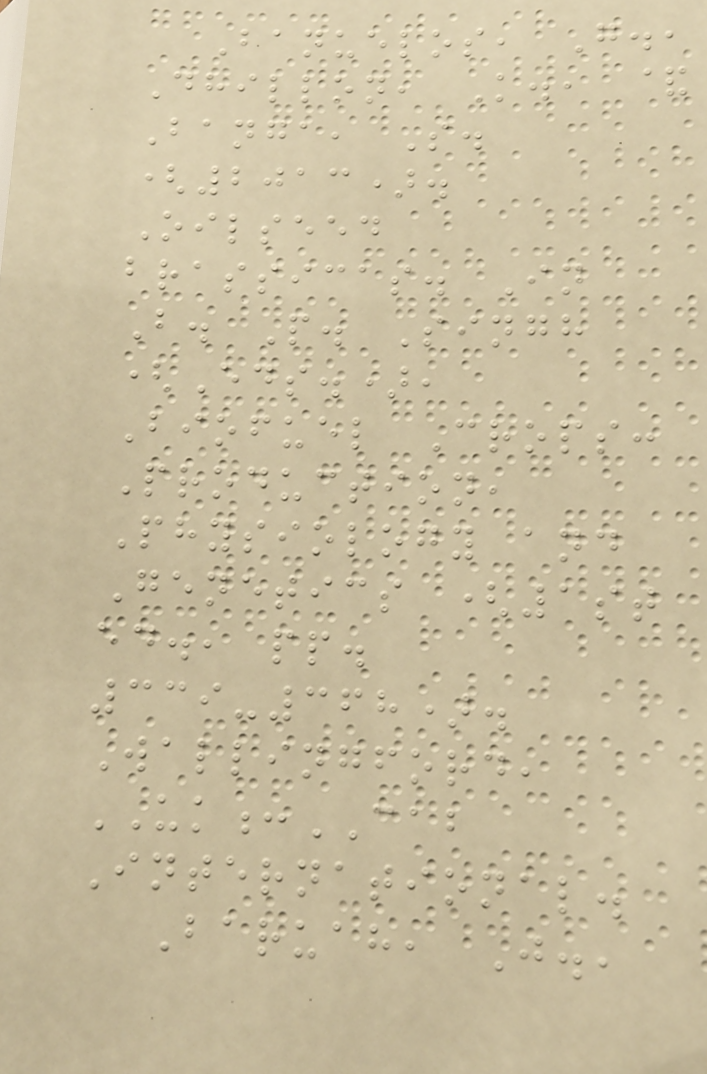Banuelos, G.,
Dhillon, K., &
Banga, S.
(2013).
Oilseed
brassicas. In
B. P. Singh
(Eds.),
Biofuel Crops:
Production,
Physiology and
Genetics (1st
ed., pp.
339-368).
Wallingford,
UK:CAB
International.
Baruah, J.,
